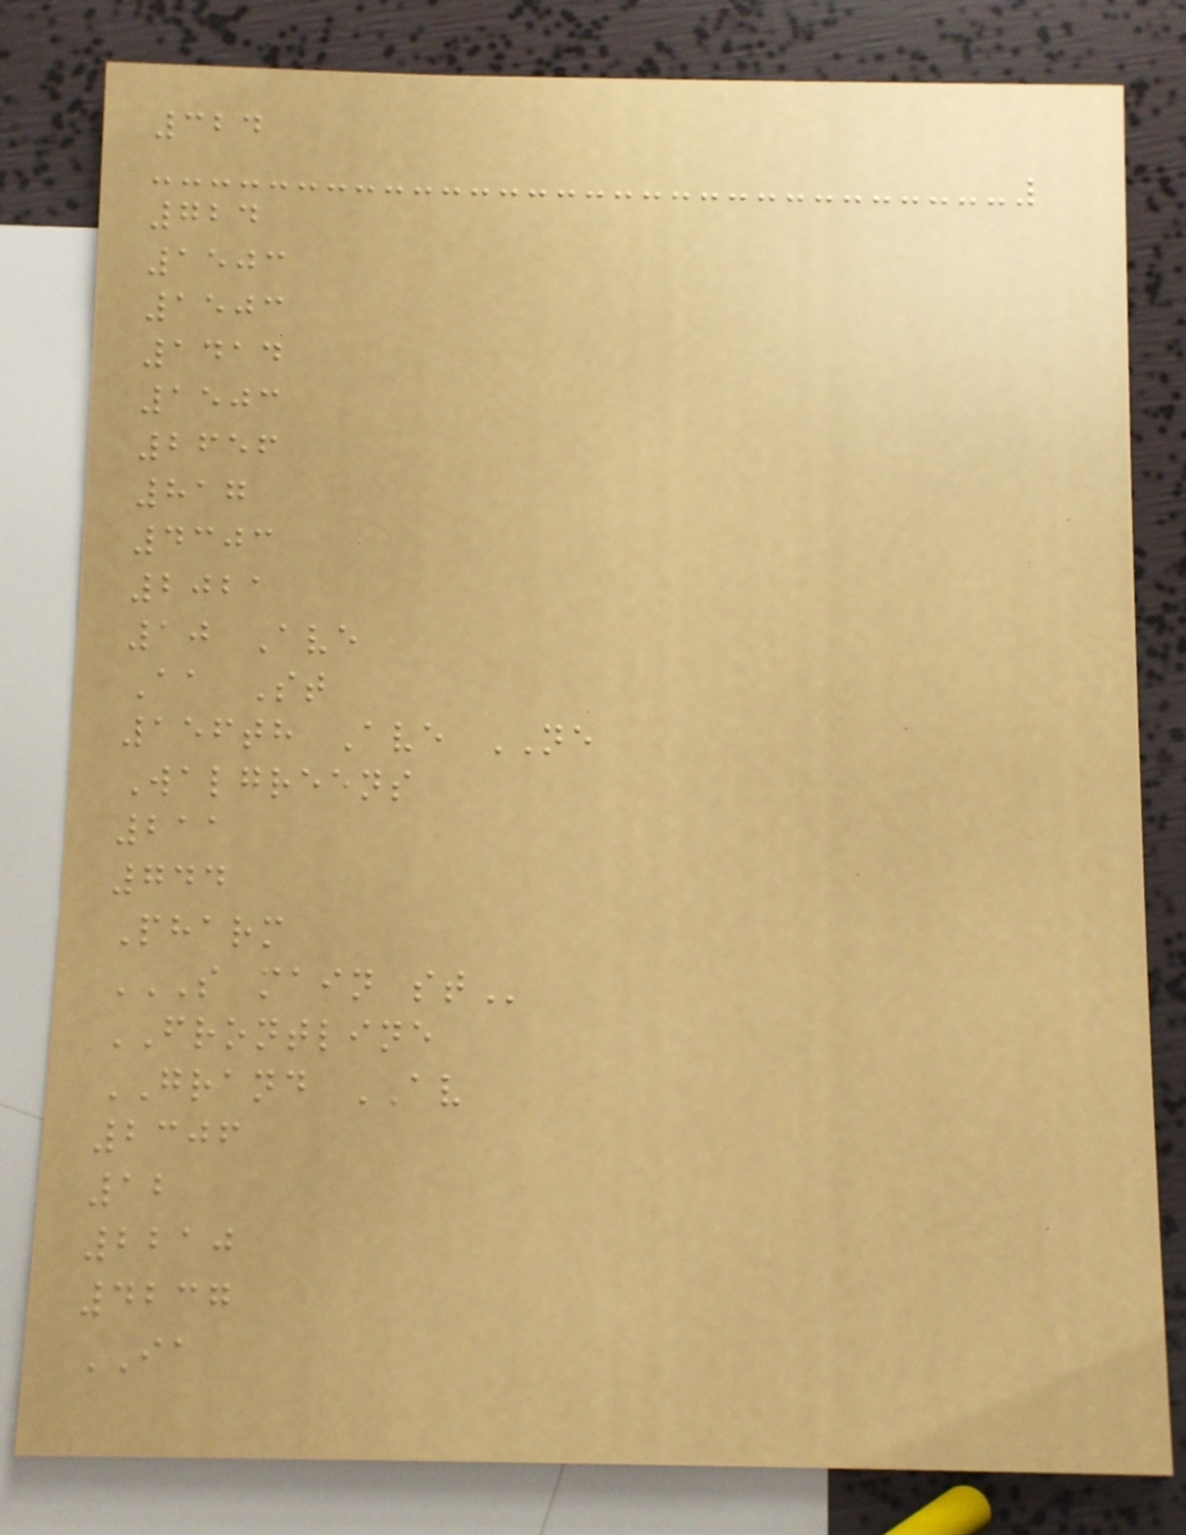324
724
1503
1503
1414
1503
2656
817
4303
2021
10 Ave
Aa St
156th Ave NE
Walgreens
211
744
Pharm
S MAIN ST
FRONTLINE
GRAND AV
2306
12
2210
4237
IA
